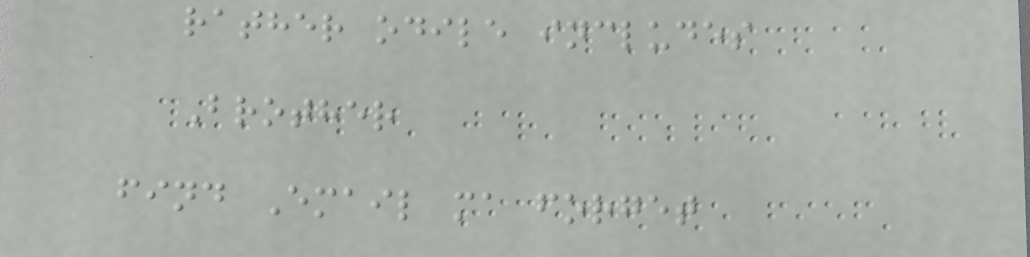rather odile includes
Brother
find Email ma forget
